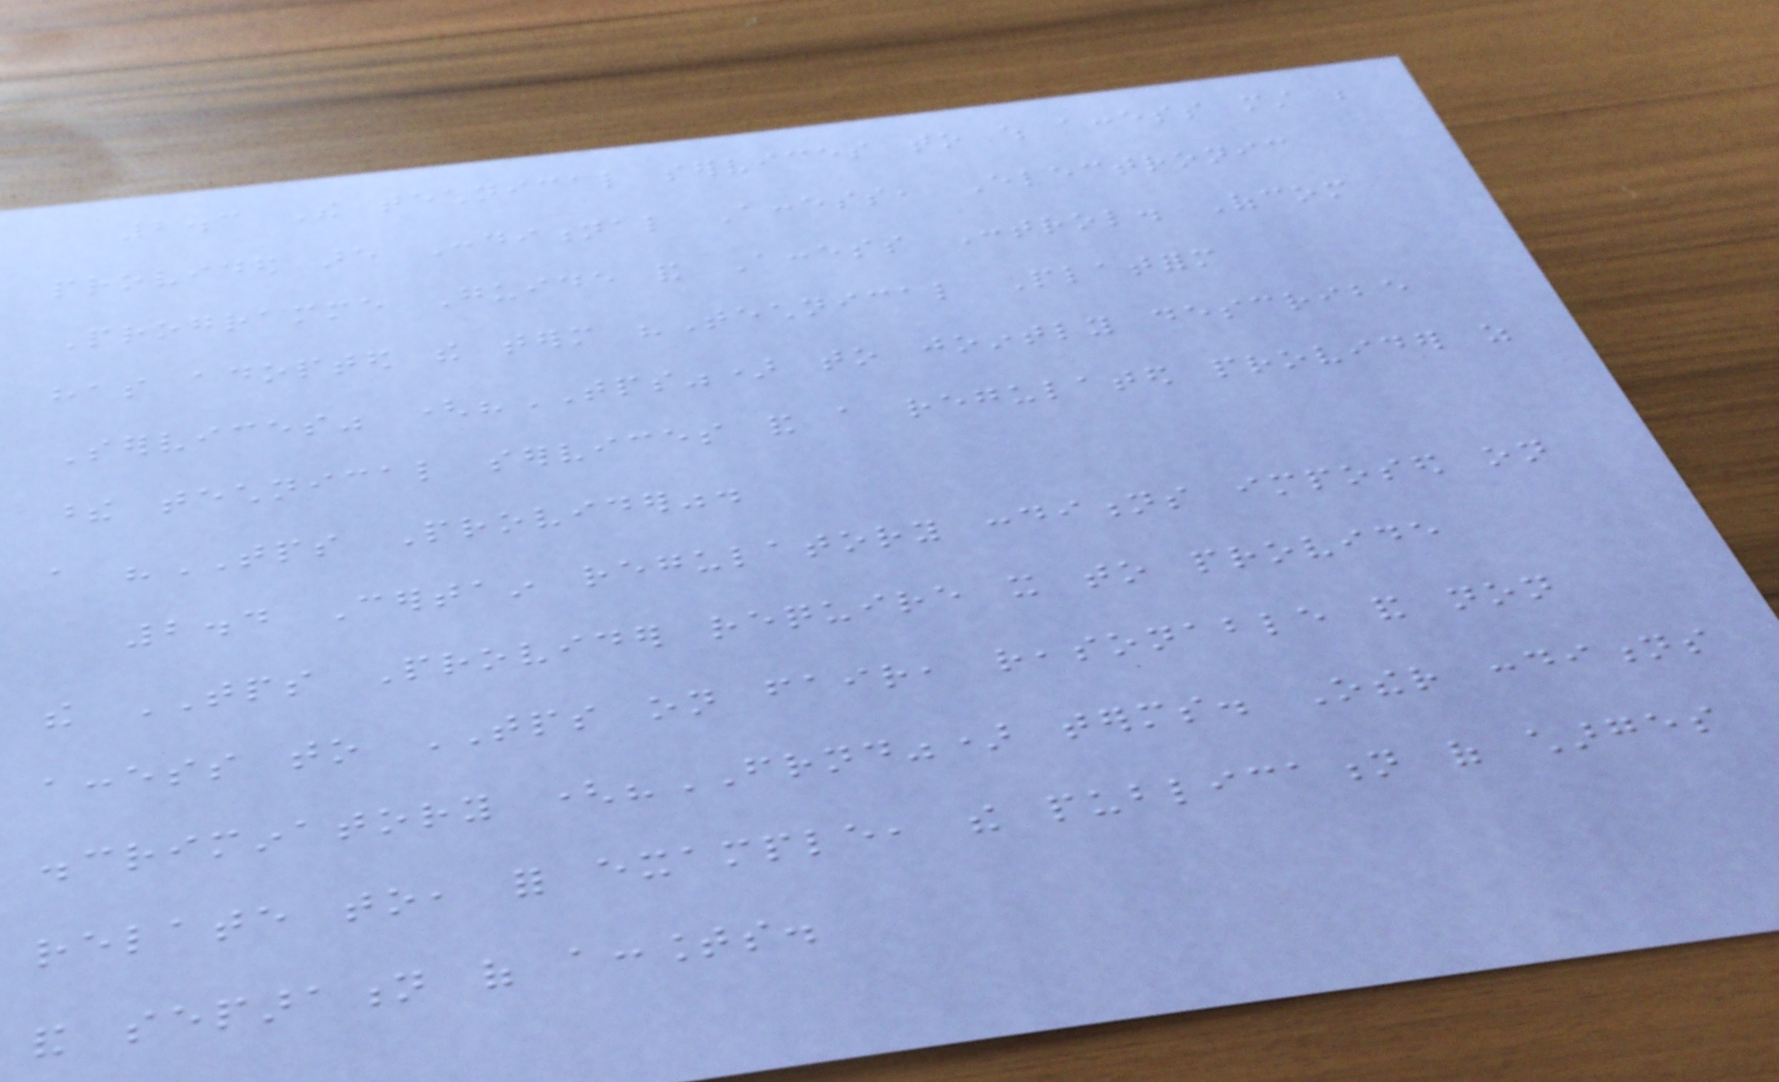2.3 The technical services to which access must be
provided are Conditional Access, Electronic
Programme Guide and Access Control. Ofcom
has adopted the term "Technical Platform
Services" ("TPS") to jointly describe
these technical services and a regulated provider as
a "TPS Provider".
2.4 Certain regulatory conditions imposed on
the TPS Provider require it to provide
access to TPS on fair, reasonable and non
discriminatory ("FRND") terms. Other conditions
relate to, for example, the publication of charges
and separation of accounts.
